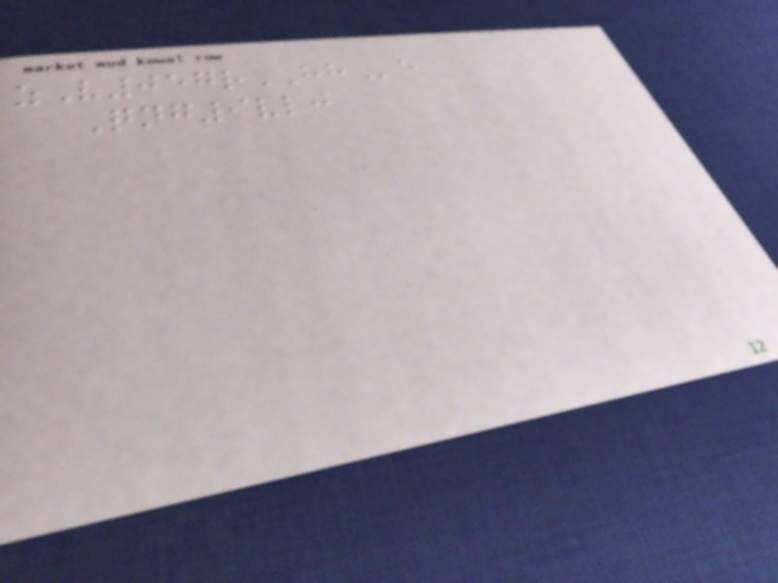zV057rHHe
Qng9vlj
